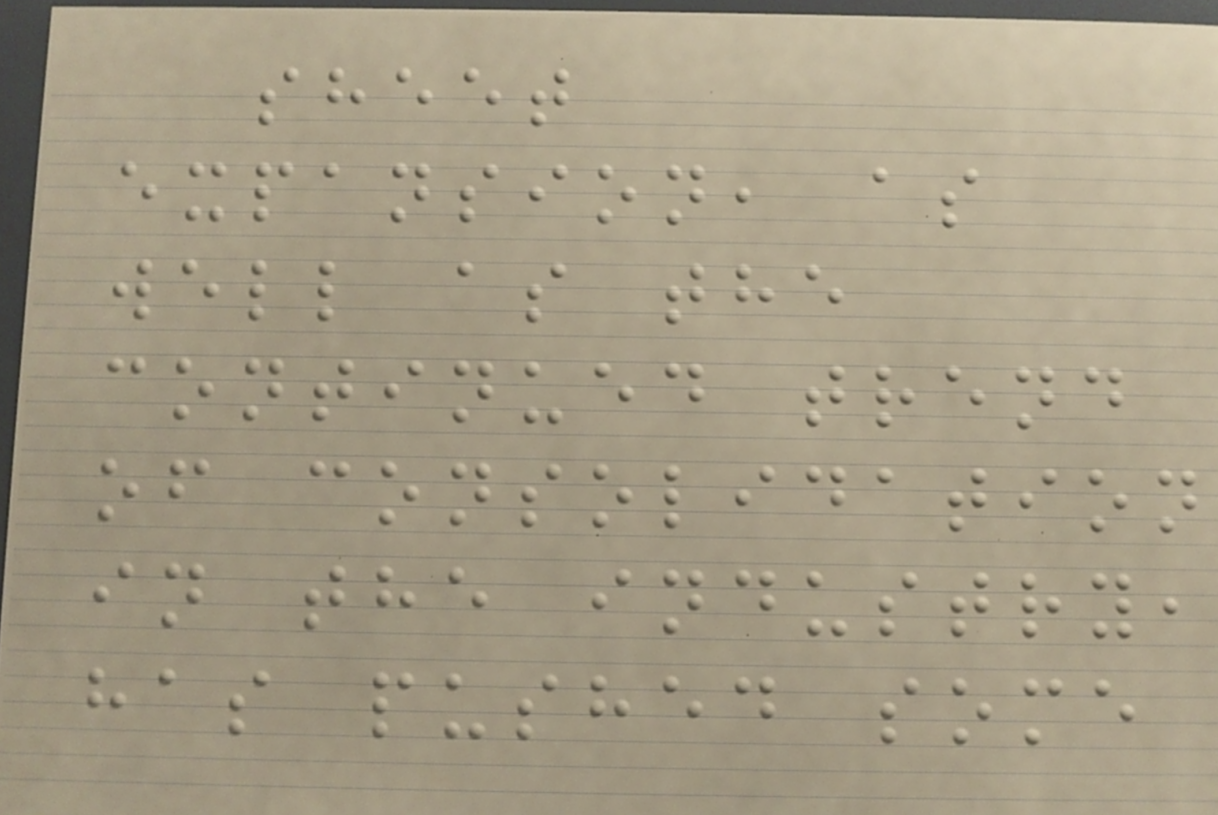sheet
expansion, as
well as the
continued trend
of consolidation
in the industry,
has pushed some
